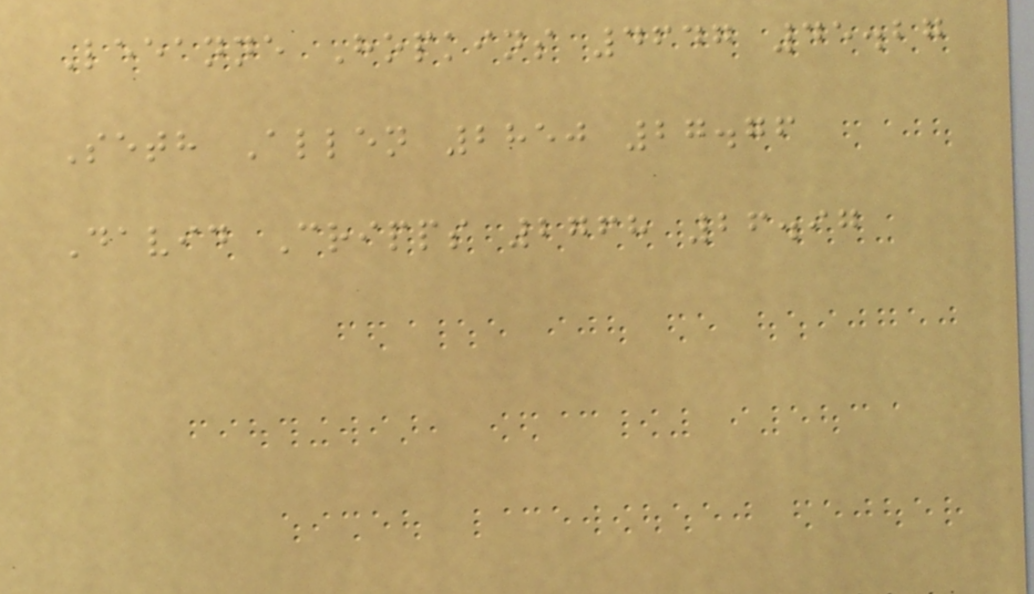Leeanne Hopkins 4647 45.27
Seth Allen 2850 27.76
David Cripps 2768 26.97
